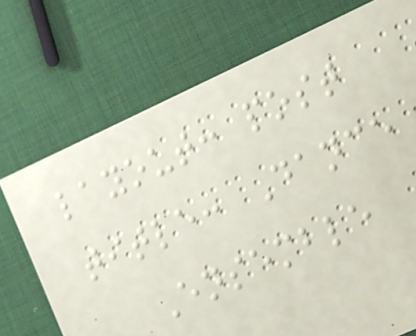layout: post
title: Dance
Ensemble
